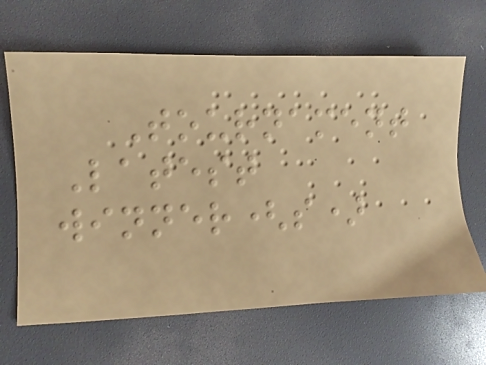Tournament
Latest
winner(s)
